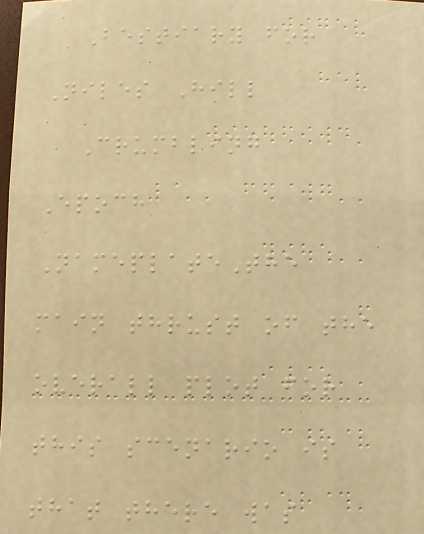Bestiary for
Niles Hill
Crumbling
Epoch
NameplateThe
main thrust of the
overall plot for
this scenario is
that there was
